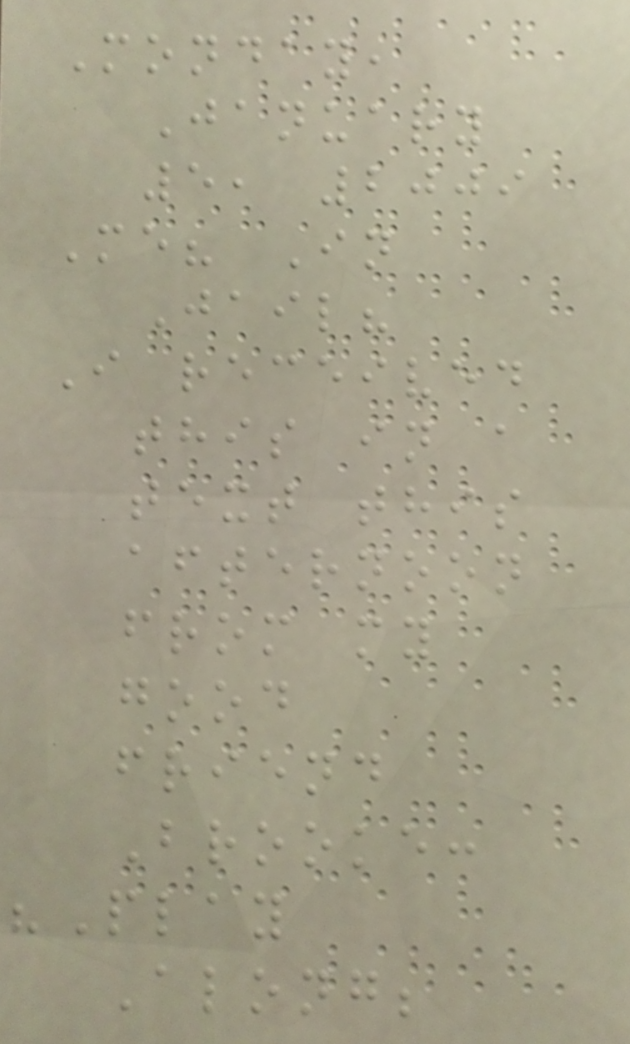Monday,
January
5, 2009
Me? In
Jail?
I received
this in a
text this
afternoon
from my
good
friend
Brooke:
"Play
Along;
